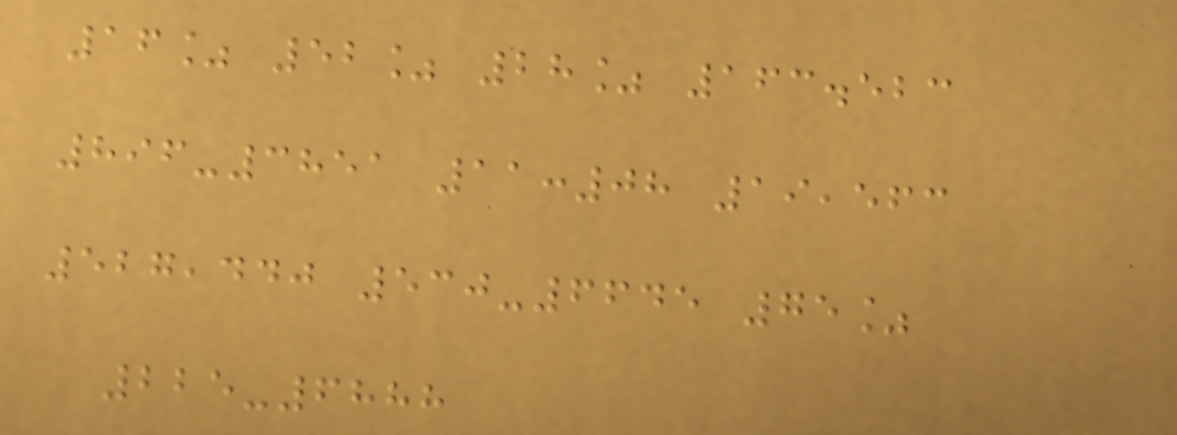16% 52% 28% 163.523
896-3851 11:08 19,563
527,440 530-6645 75%
225-6888
